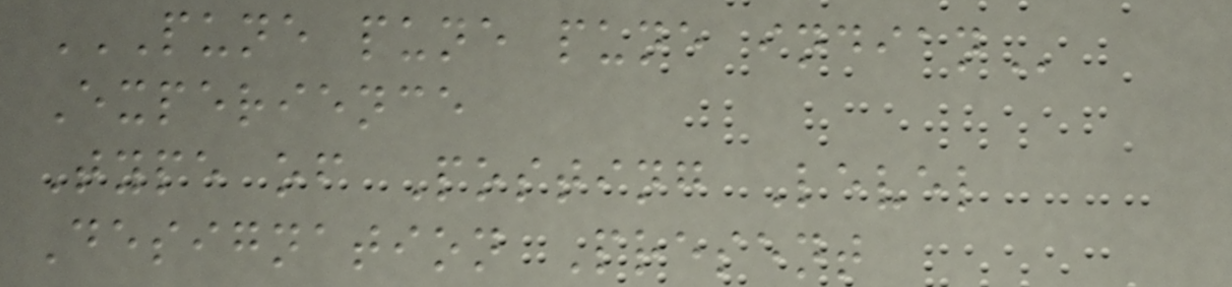PUNE PUNE PUNE INDIAN
Experience
Type of Posting Level
Designation Present
